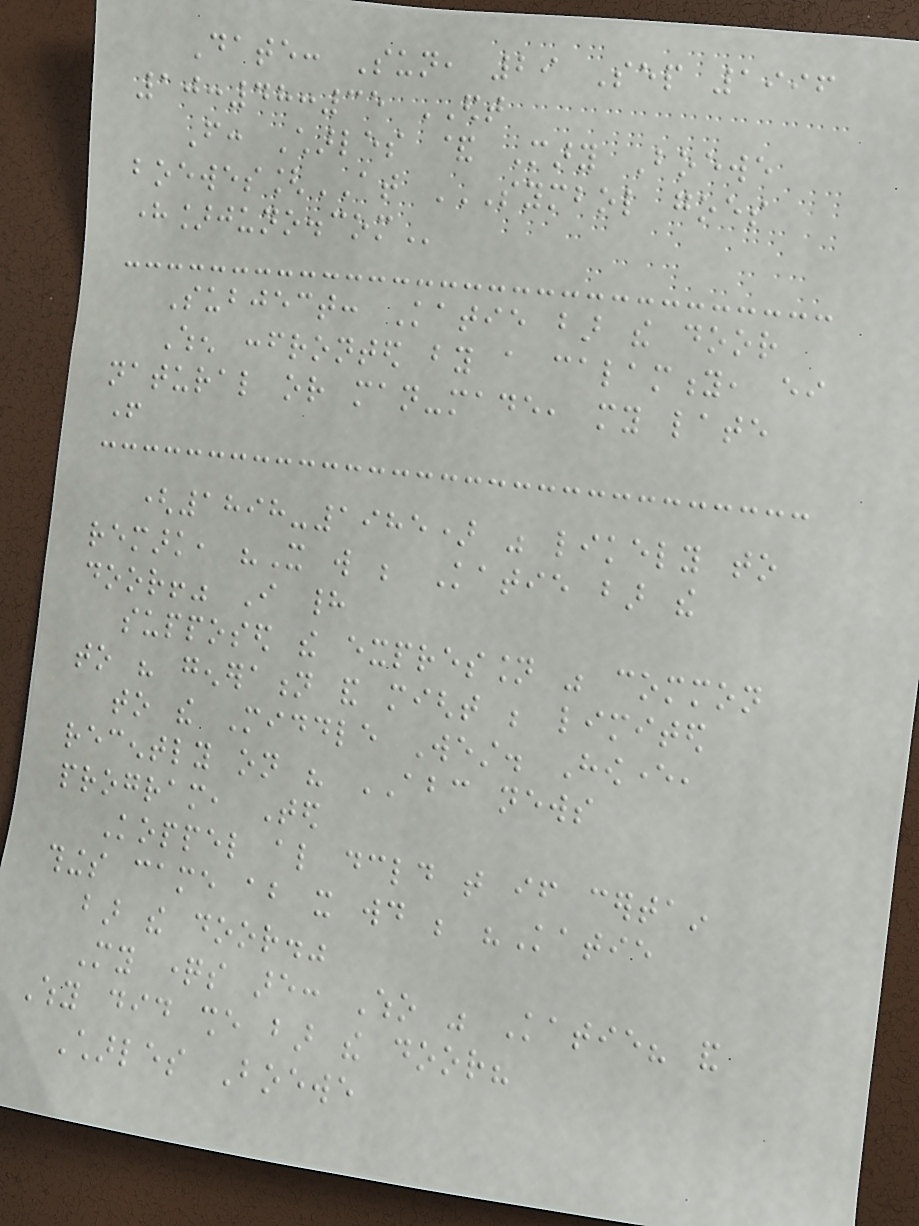Date: Sun, 29 Sep 1996
10:48:35 EDT
From: Charles & Mary Boewe
boewes[AT SYMBOL GOES
HERE]JUNO.COM
Subject: Katie bar the door
When confronted by a calamity, either
natural or man-made, my late
father
(1898-1985) was likely to
remark, "It will be Katie bar the
door!" I had
supposed the expression was common
to his generation and might be limited
to the Middle West. However,
recently on his ABC news
program, Ted
Koppel also declared that if certain
things came about it would be "Katie
bar the door."
My questions are: Who was Katie? and
Why did she bar the door?
Charles Boewe
